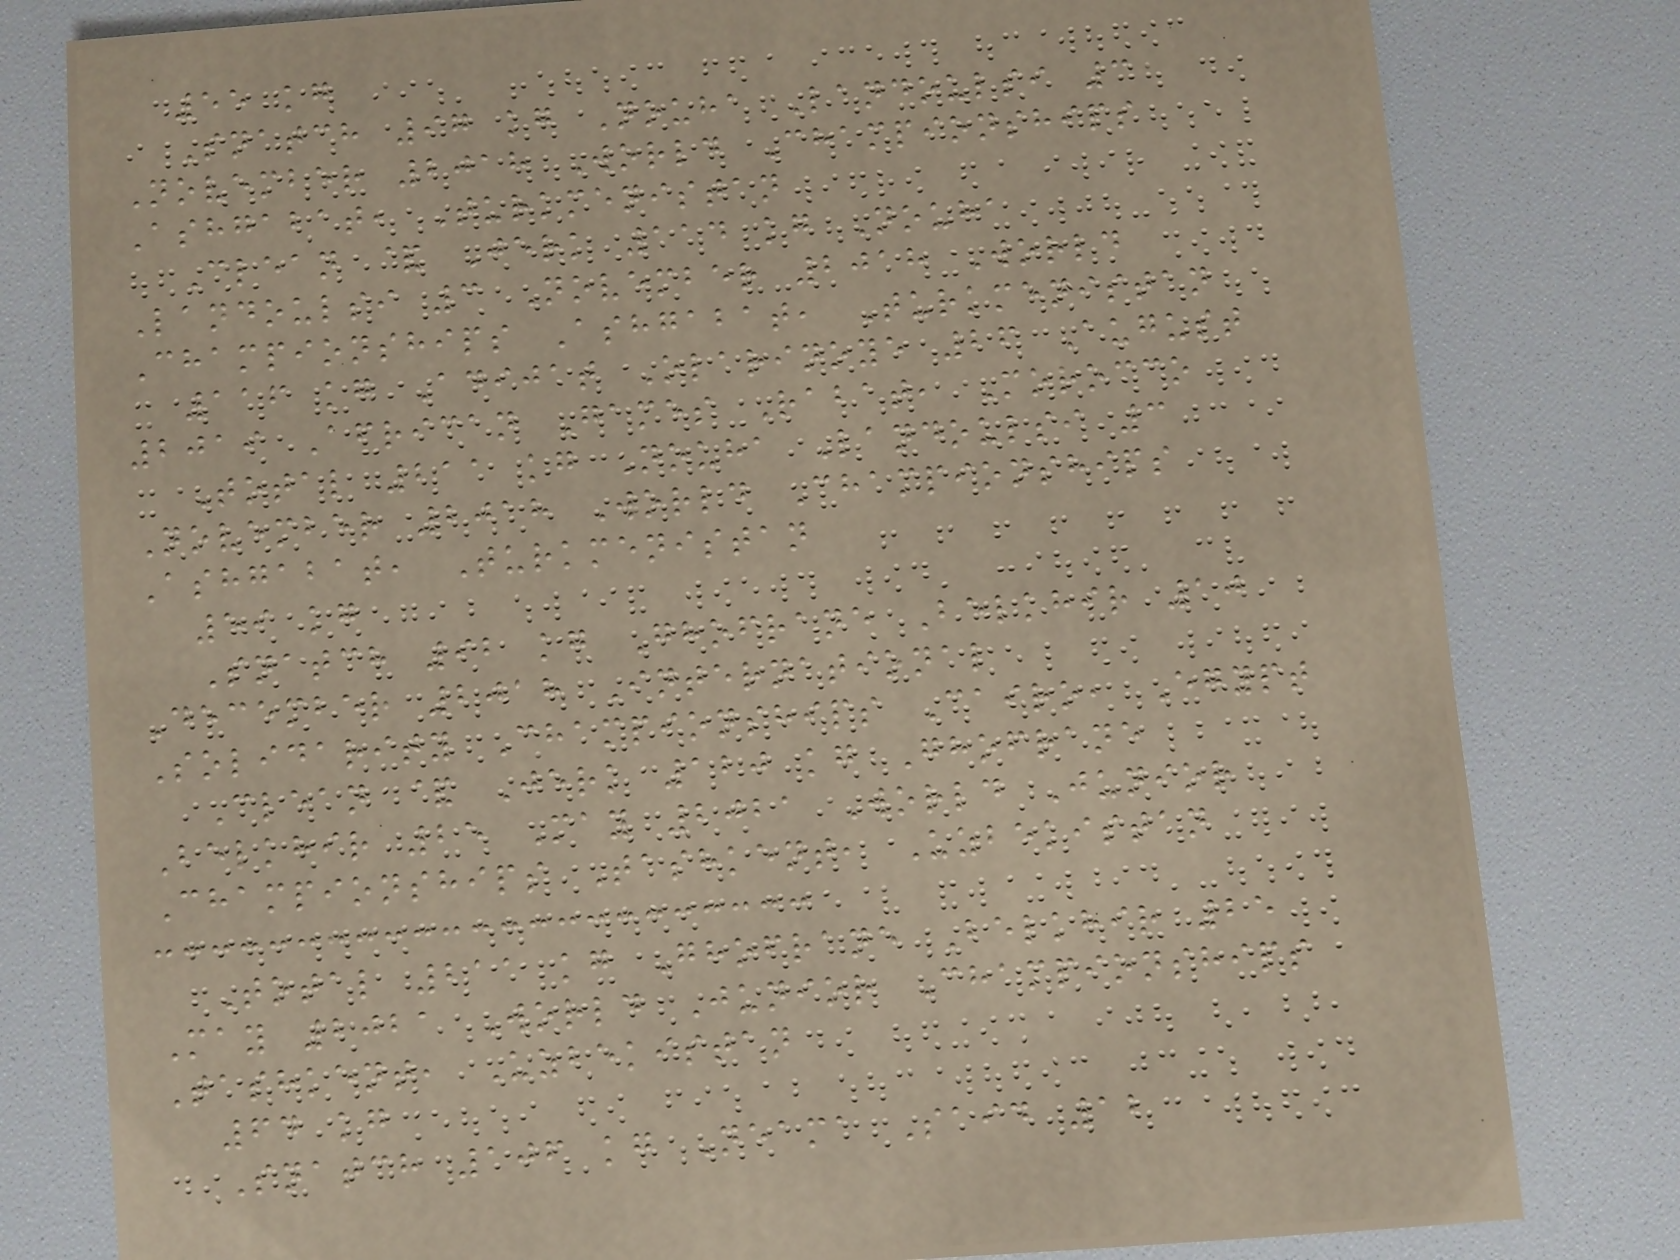55 kg
Snatch 97 kg Nouha Landoulsi 3
November 2018 World Championships
Ashgabat, Turkmenistan
Clean & Jerk 114 kg Nouha
Landoulsi 3 November 2018 World
Championships Ashgabat, Turkmenistan
116 kg Adijat Olarinoye 26 August
2019 African Games Rabat, Morocco
Total 211 kg Nouha Landoulsi 3
November 2018 World Championships
Ashgabat, Turkmenistan
59 kg
Snatch 92 kg Ghofrane Belkhir 10
December 2018 International
Solidarity Championships Cairo, Egypt
Clean & Jerk 120 kg Ghofrane
Belkhir 25 May 2021 World Junior
Championships Tashkent, Uzbekistan
Total 211 kg Ghofrane Belkhir 25
May 2021 World Junior Championships
Tashkent, Uzbekistan
64 kg
Snatch 106 kg Neama Said 12
